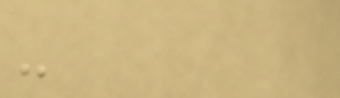-
